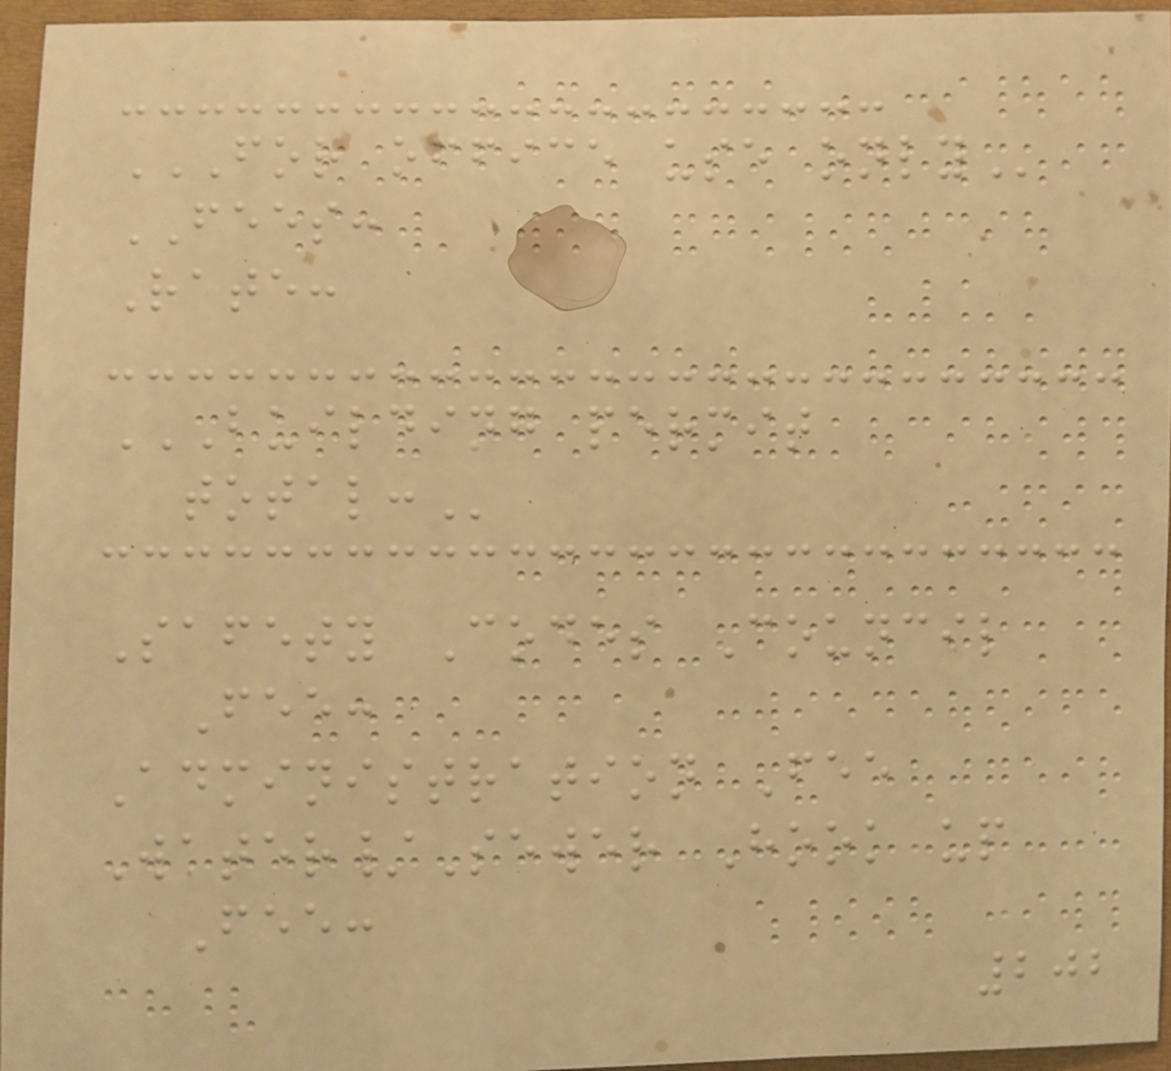FOR OFFICE USE ONLY
FEES:
Rate:
BUILDING PERMIT
TOTAL:
Safety Codes Council
Fee:
Administration Fee
Water/Sewer Hook up
Fee:
202
